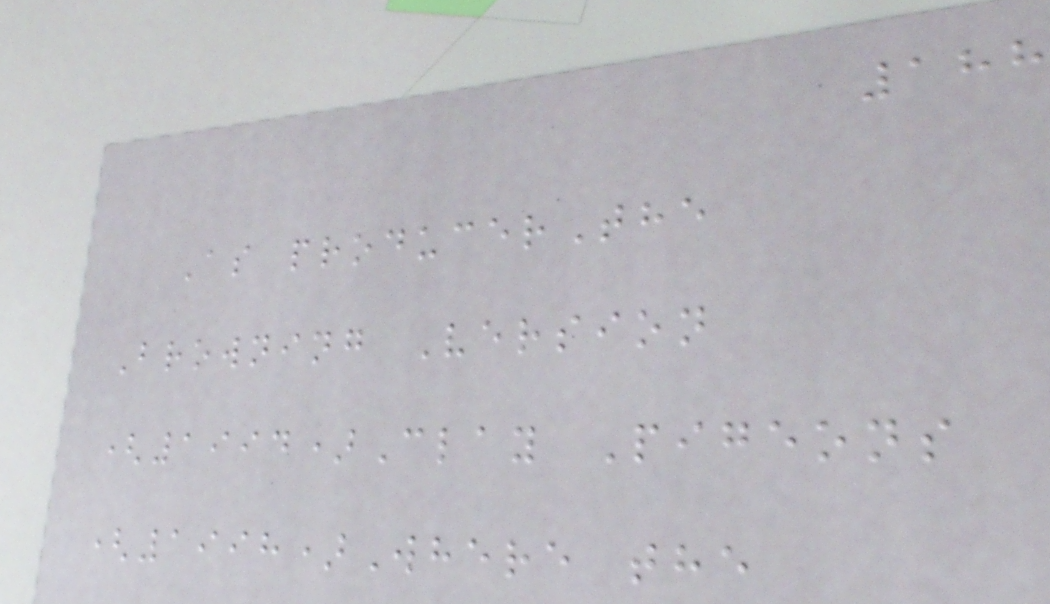188
As producerThe
Browning Version
(1994)Clay Pigeons
(1998)Where the
